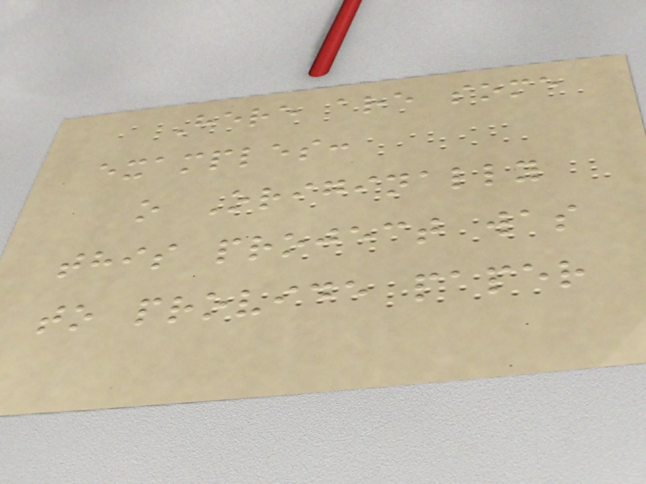Here are some
examples:
o Originally
this project was
to provide paper
